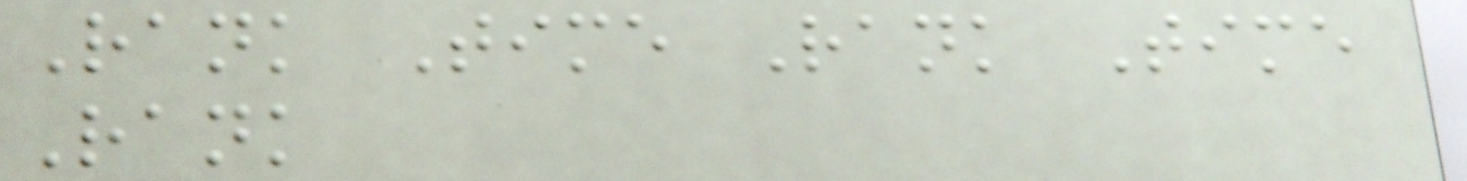Rank Time Rank Time
Rank
